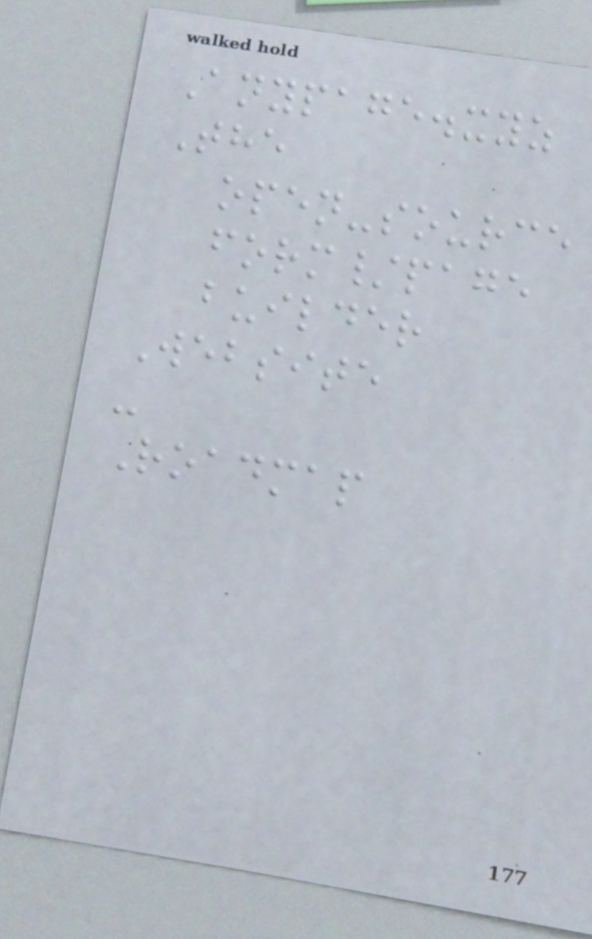Anypage.xyz
The
open-source
form/page
builder
Website
-
Roadmap
